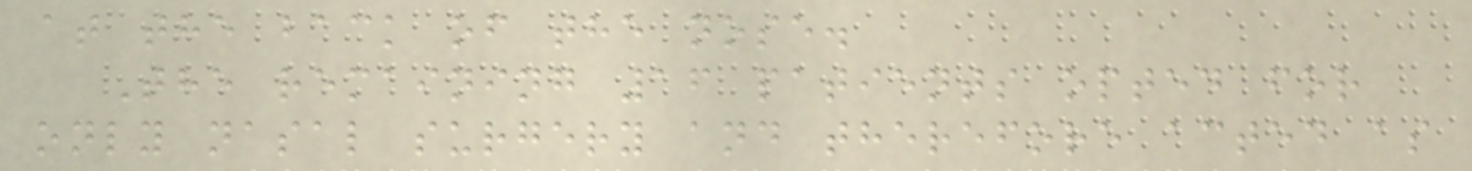at the back of the nose.
The remaining 16 patients opted for
only nasal surgery and therefore acted as
